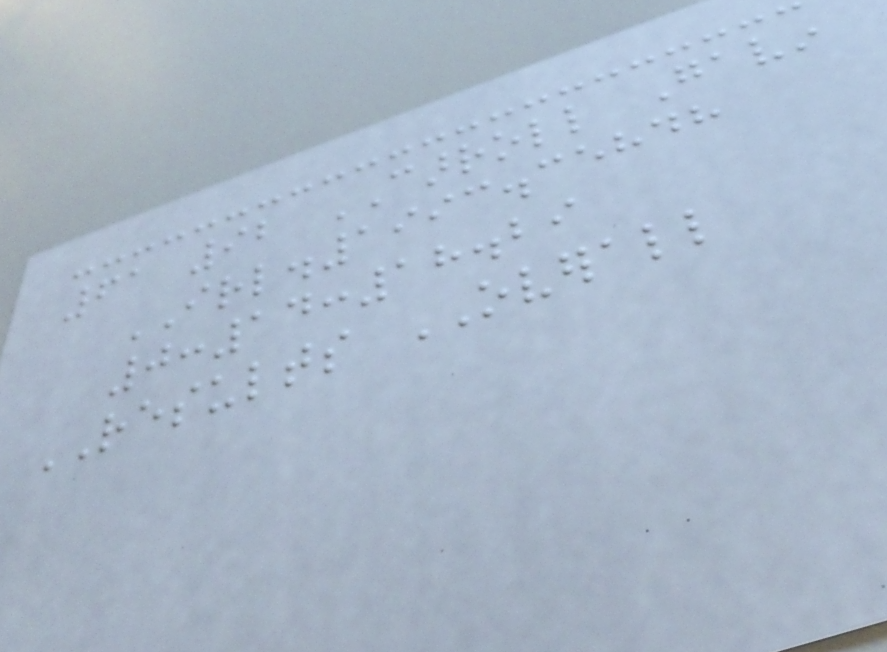61 92 CARROLL Gavin
IRL.1993.35848
0:14:18.29
RESULTS OVERALL
